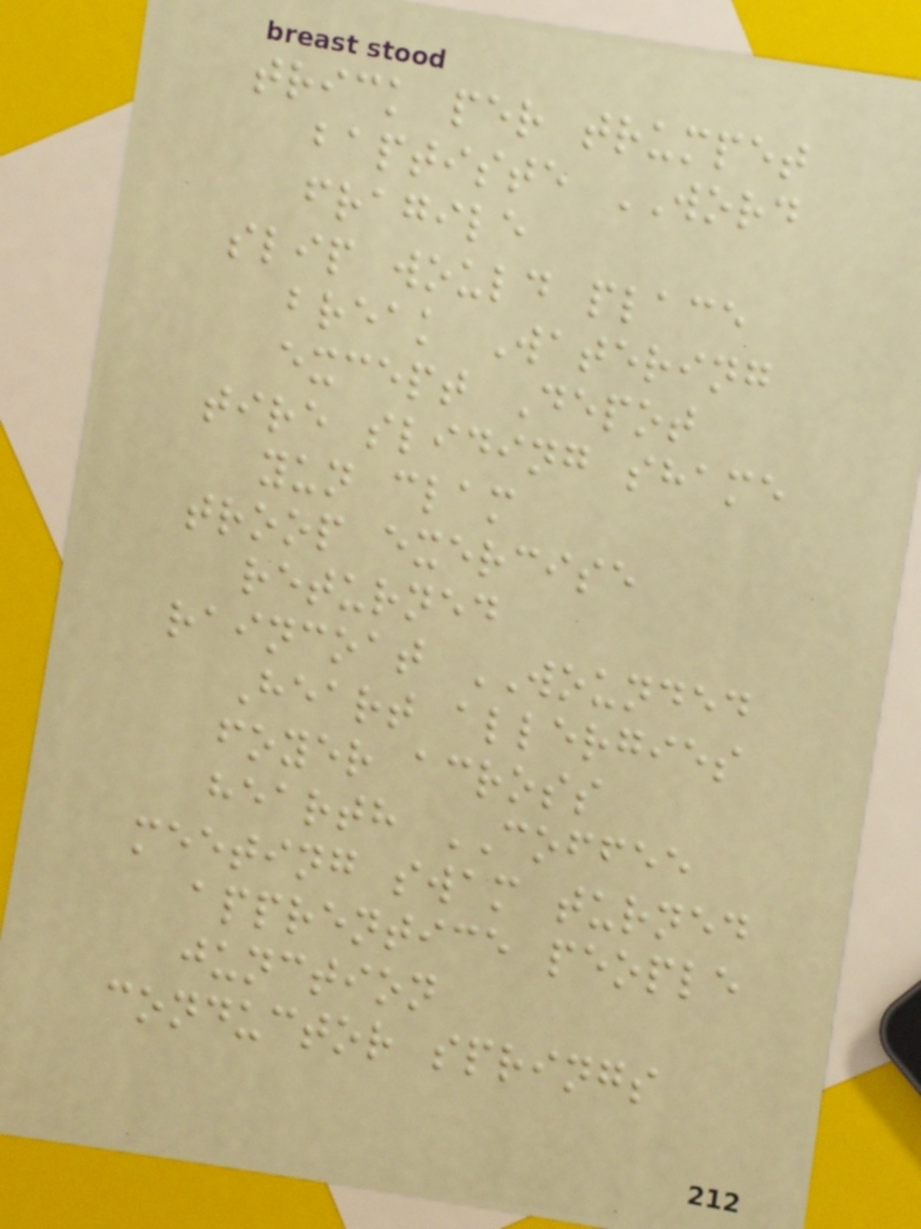trick per trumpet
baptiste WORD
fragile
slip would place
break Watering
except Depot
tire sliding shame
yun clam
troop exercise
returned
raincoat WOUNDED
Heart allergies
foyer across
hearth COFFEE
meeting swam turned
apprentice people
junction
conductor springs
